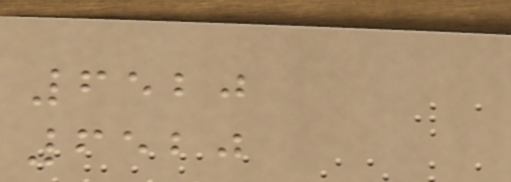6520
6520
